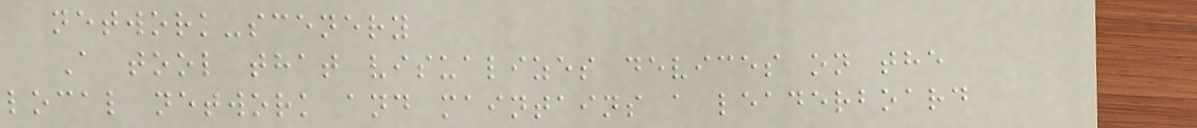network-scenery
A tool that visualizes devices on the
local network and maintains a leaderboard
